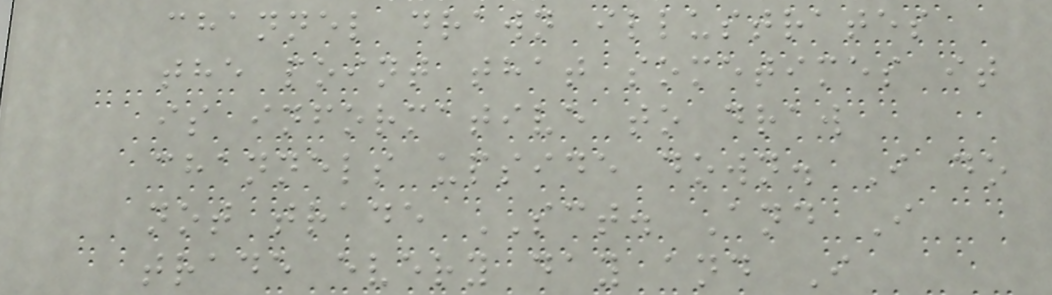channel drawn illustrates
the point that sometimes it
is informative to draw
channels upside down. I do
not trade SCT. And I
trade every day and I
